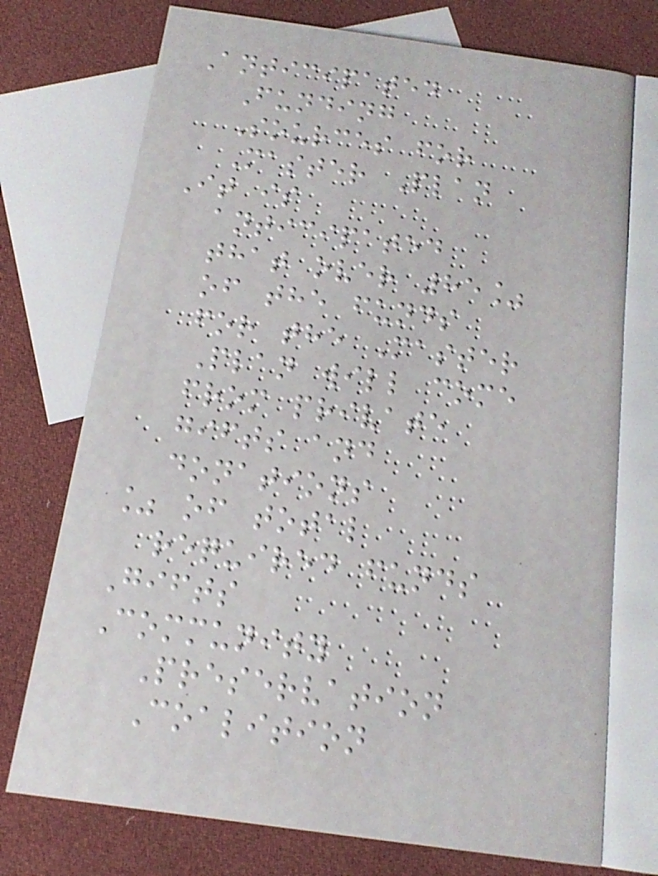Anticipated
Funding
Sources for
Master Plan
It is
anticipated
that over 85%
of the funds
for the Master
Plan will come
from private
gifts and
donations
% of total
required funds
Gifts
Community
Preservation
Coalition
